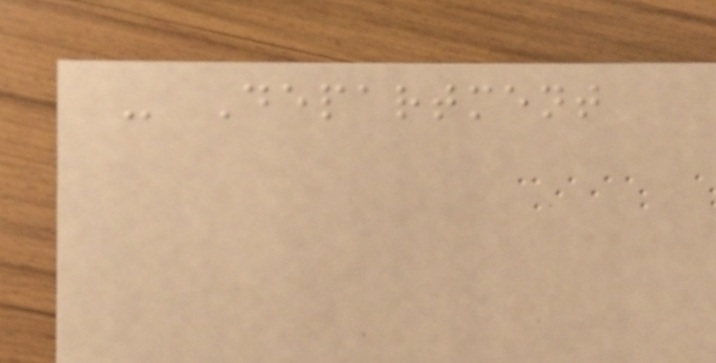- Department
